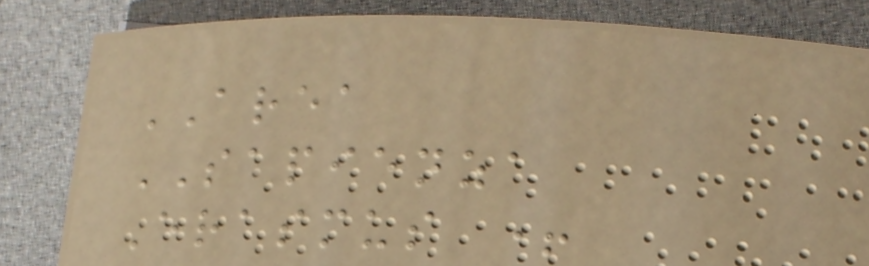AREA
SAPIENZA
Erasmus +
